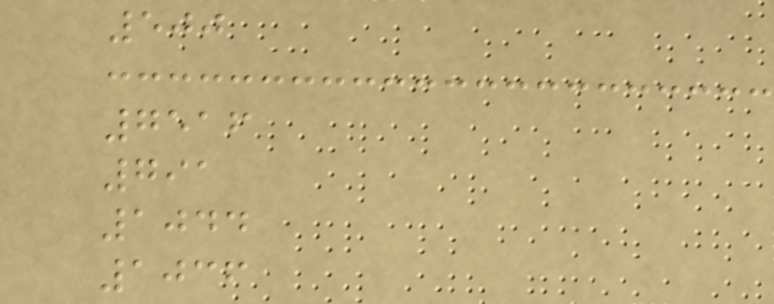500
7516
791
1044
1036
